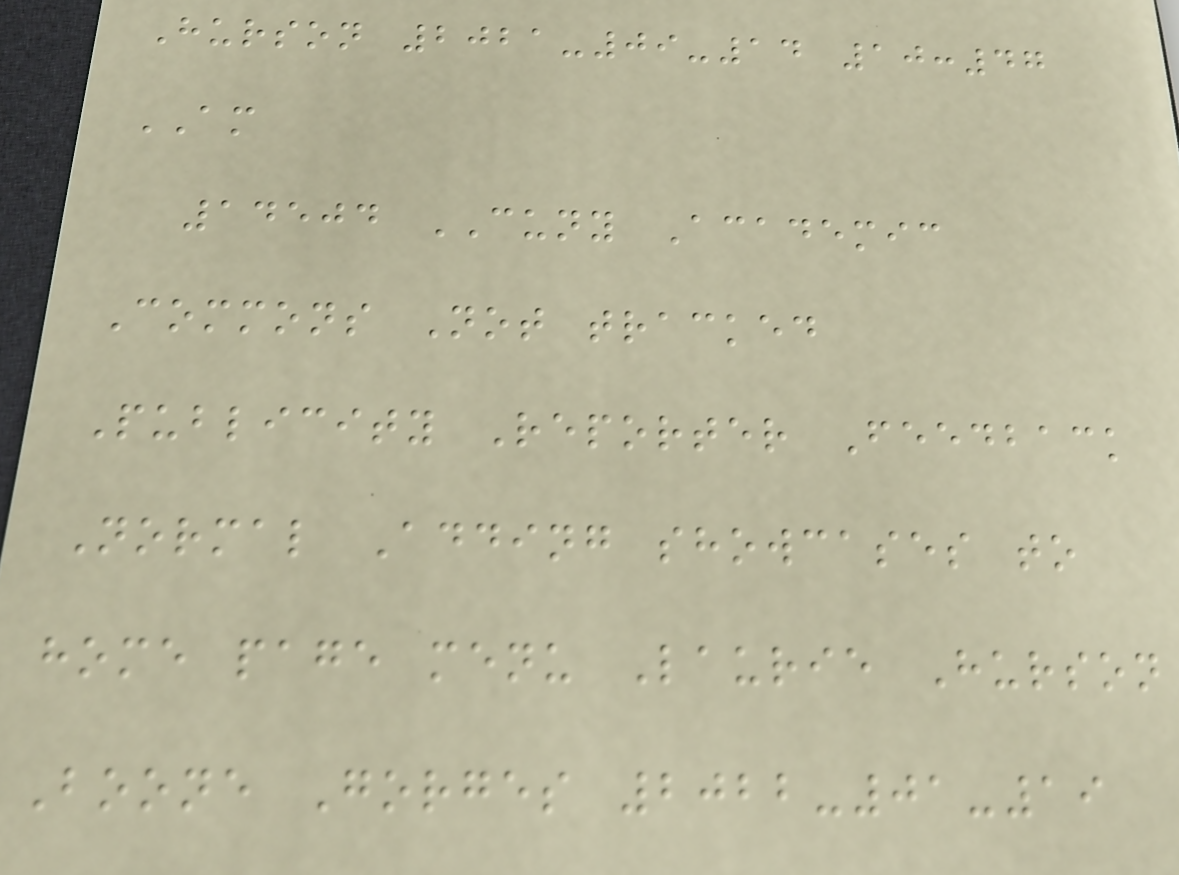Hurson 2021-09-14 10:47
AM
14504 CUNY Academic
Commons Not tracked
Publicity Reporter Feedback
Normal Adding showcases to
home page menu Laurie Hurson
Boone Gorges 2022-01-19
